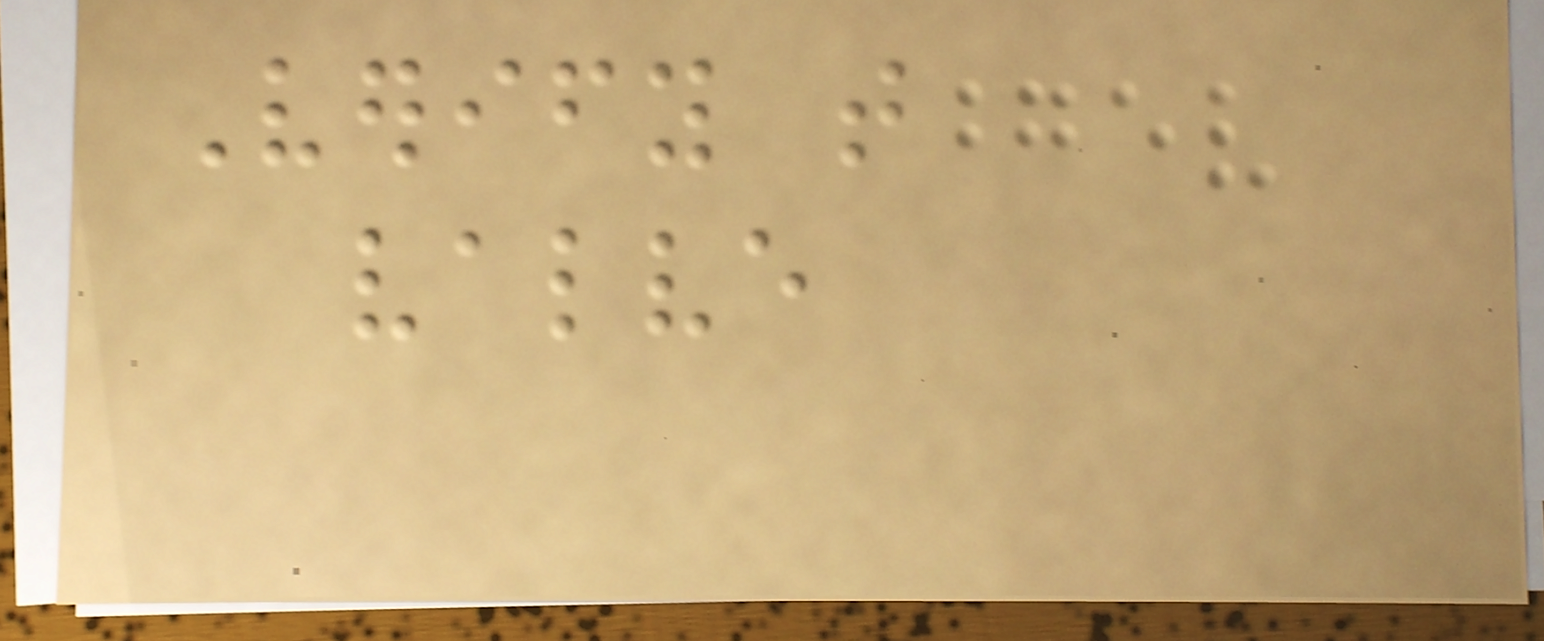Verify that
valve
